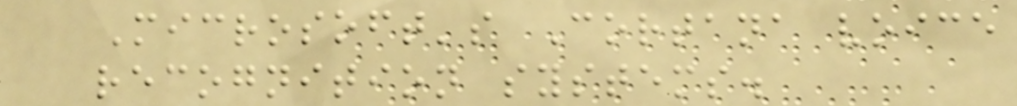Microsoft's Cortana voice
recognition systems.
